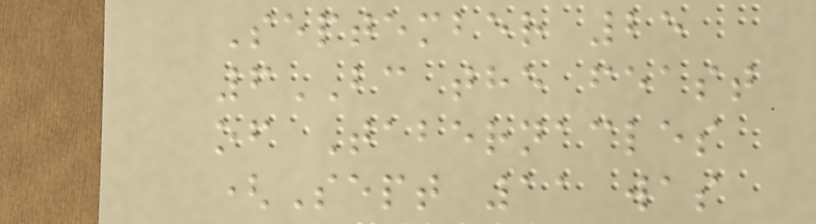September 25
6BC the feast
of Tabernacles
(Sept 11 was
